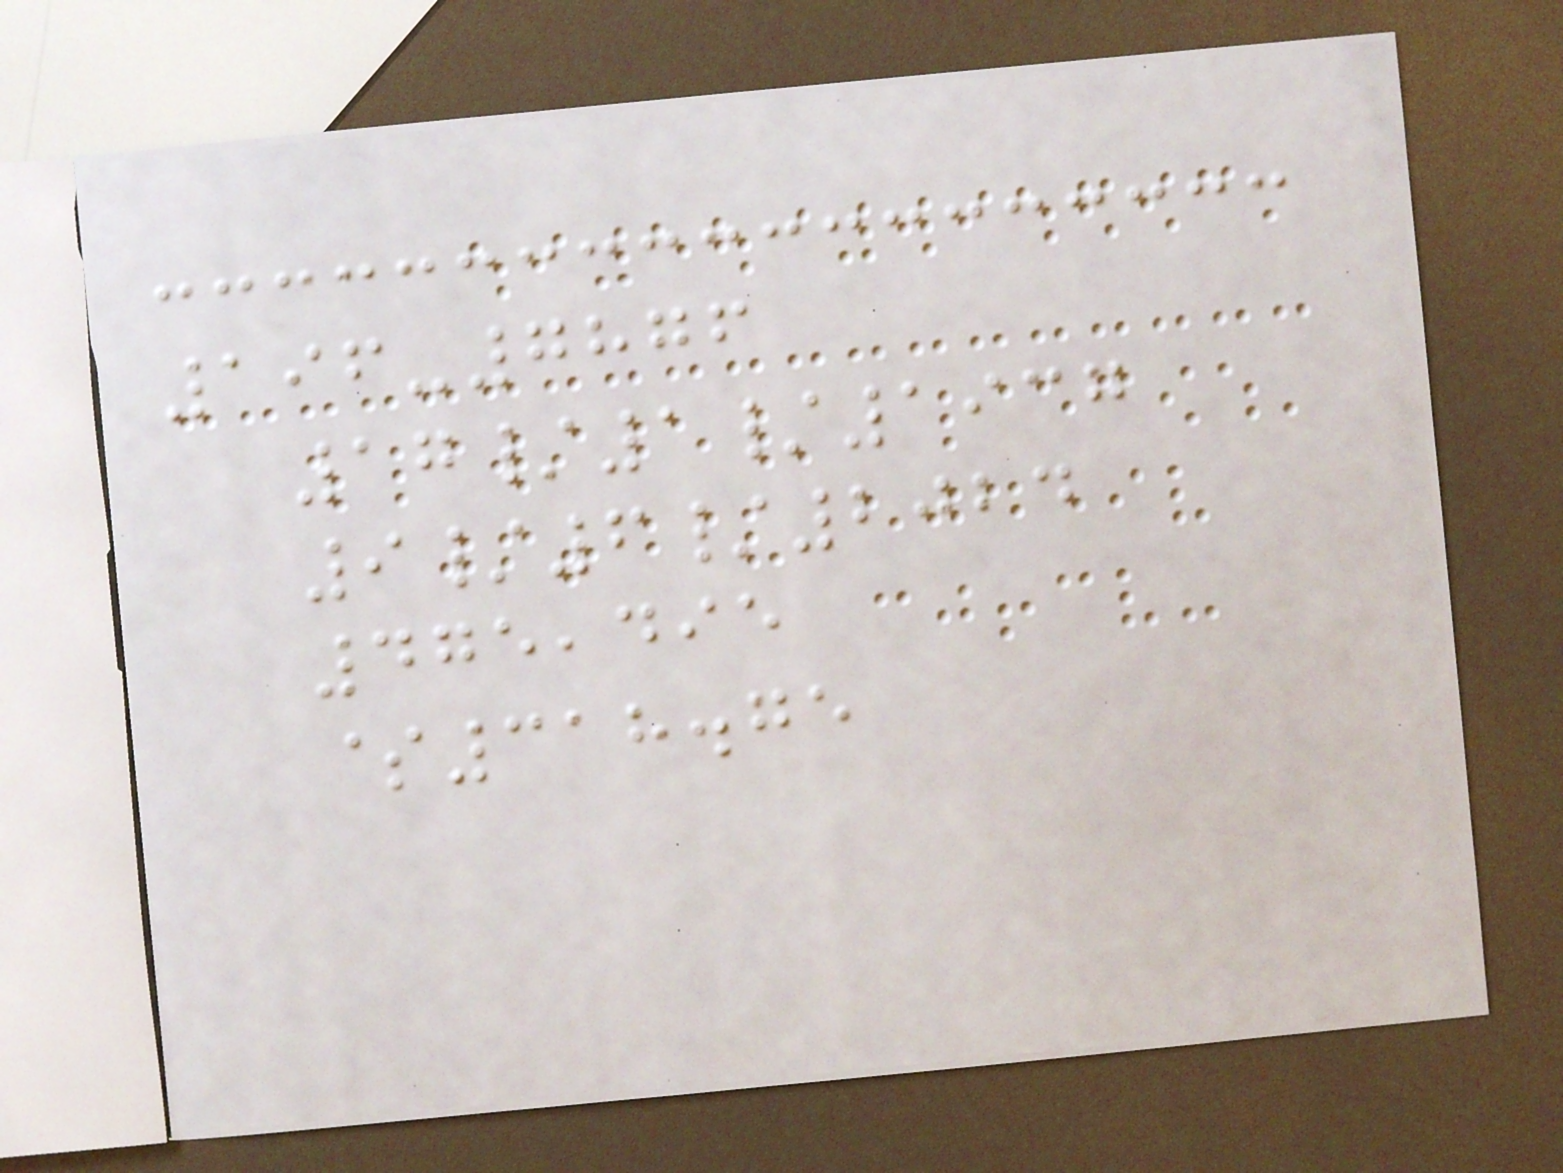196-7876
17/1/1937
9/6/2024
475,495
$318.75
